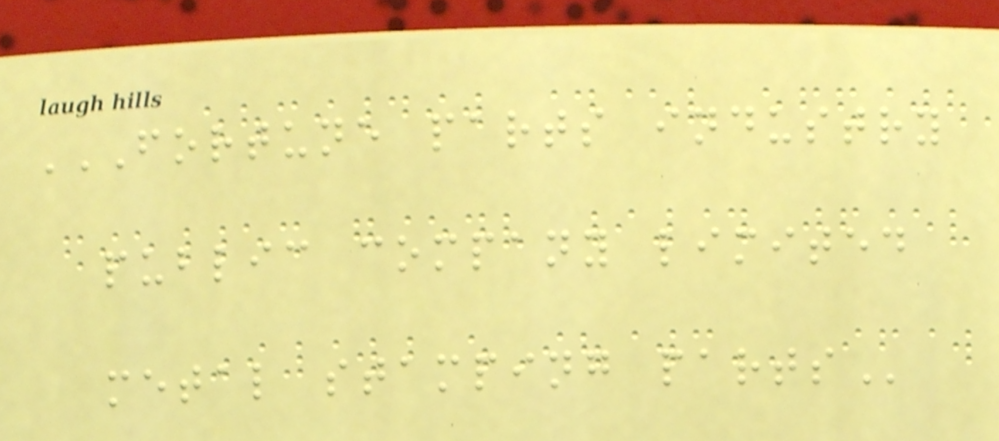FORTUNE PARTS INDUSTRY
PUBLIC COMPANY LIMITED
METAL STAMPING PARTS
